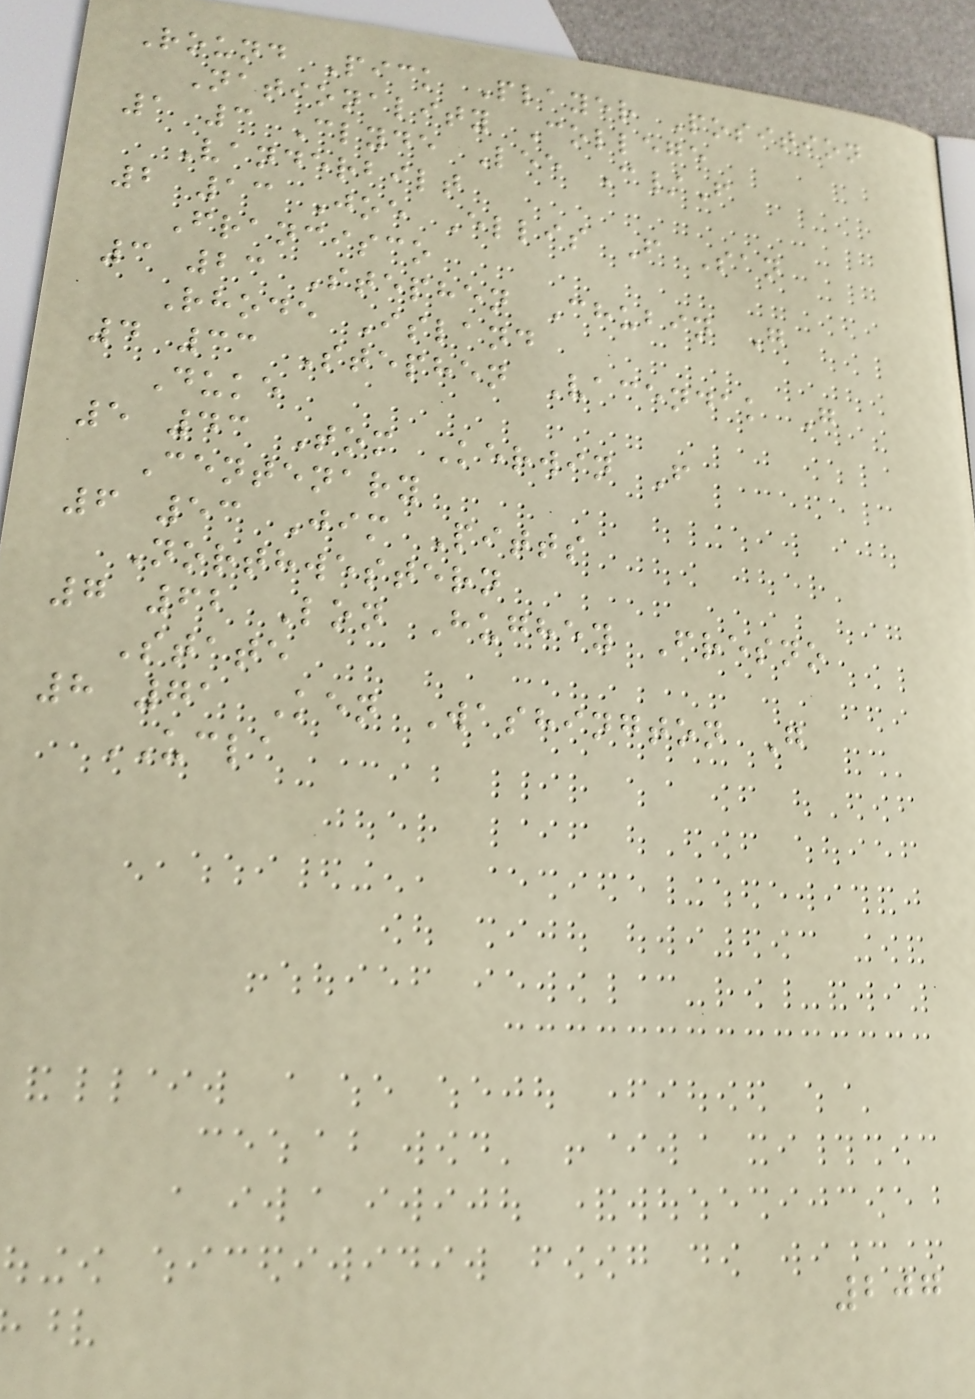Round Pick Player Position
Nationality College
1 3 Clyde Lee C/F
Vanderbilt
2 13 Joe Ellis F San
Francisco
3 23 Stephen Chubin G
Rhode Island
4 33 Stephen Vacendak G
Duke
5 43 Tom Kerwin F
Centenary
6 53 Jim Pitts
Northwestern
7 62 Lon Hughey Fresno
State
8 71 Ken Washington G
UCLA
207
